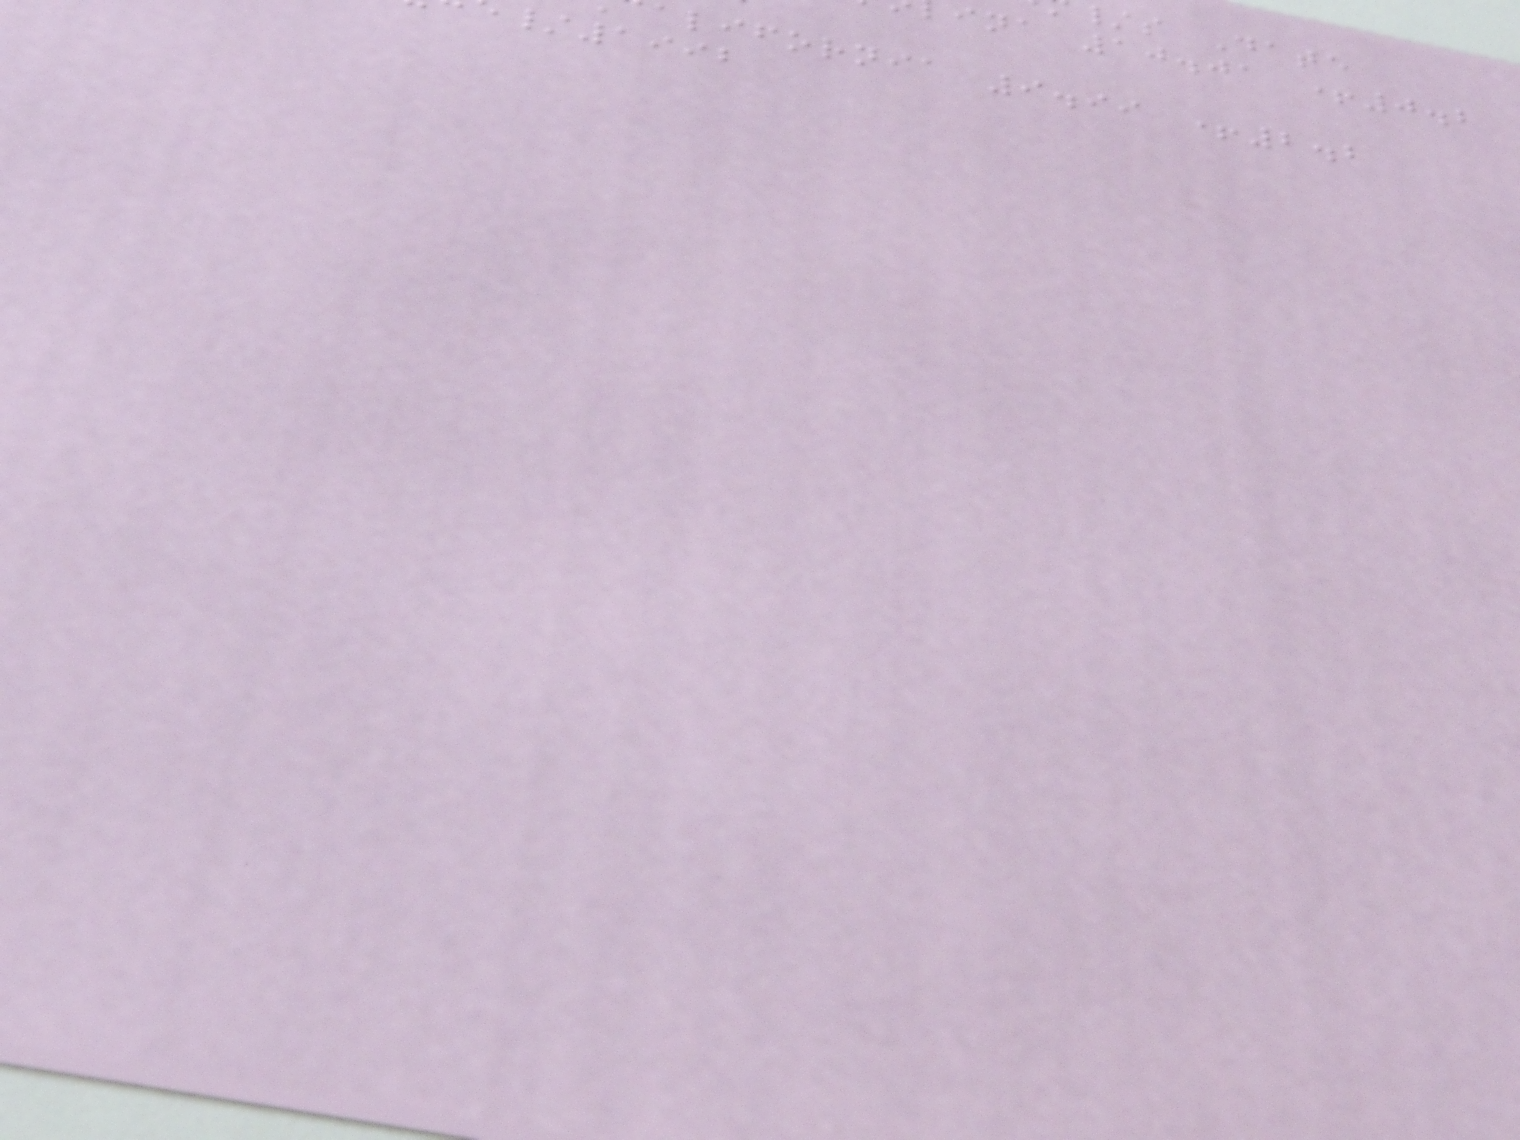/s Date
ina 10.01 +0.2
alifornia 9.99 +2.2
/1992
